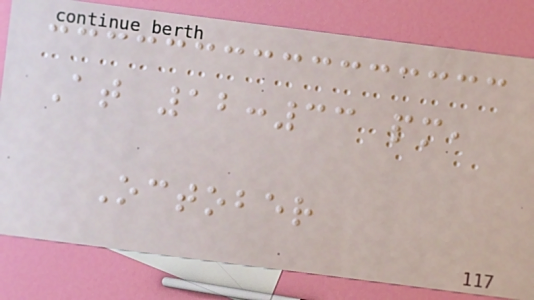At 12:33 pm,
October
